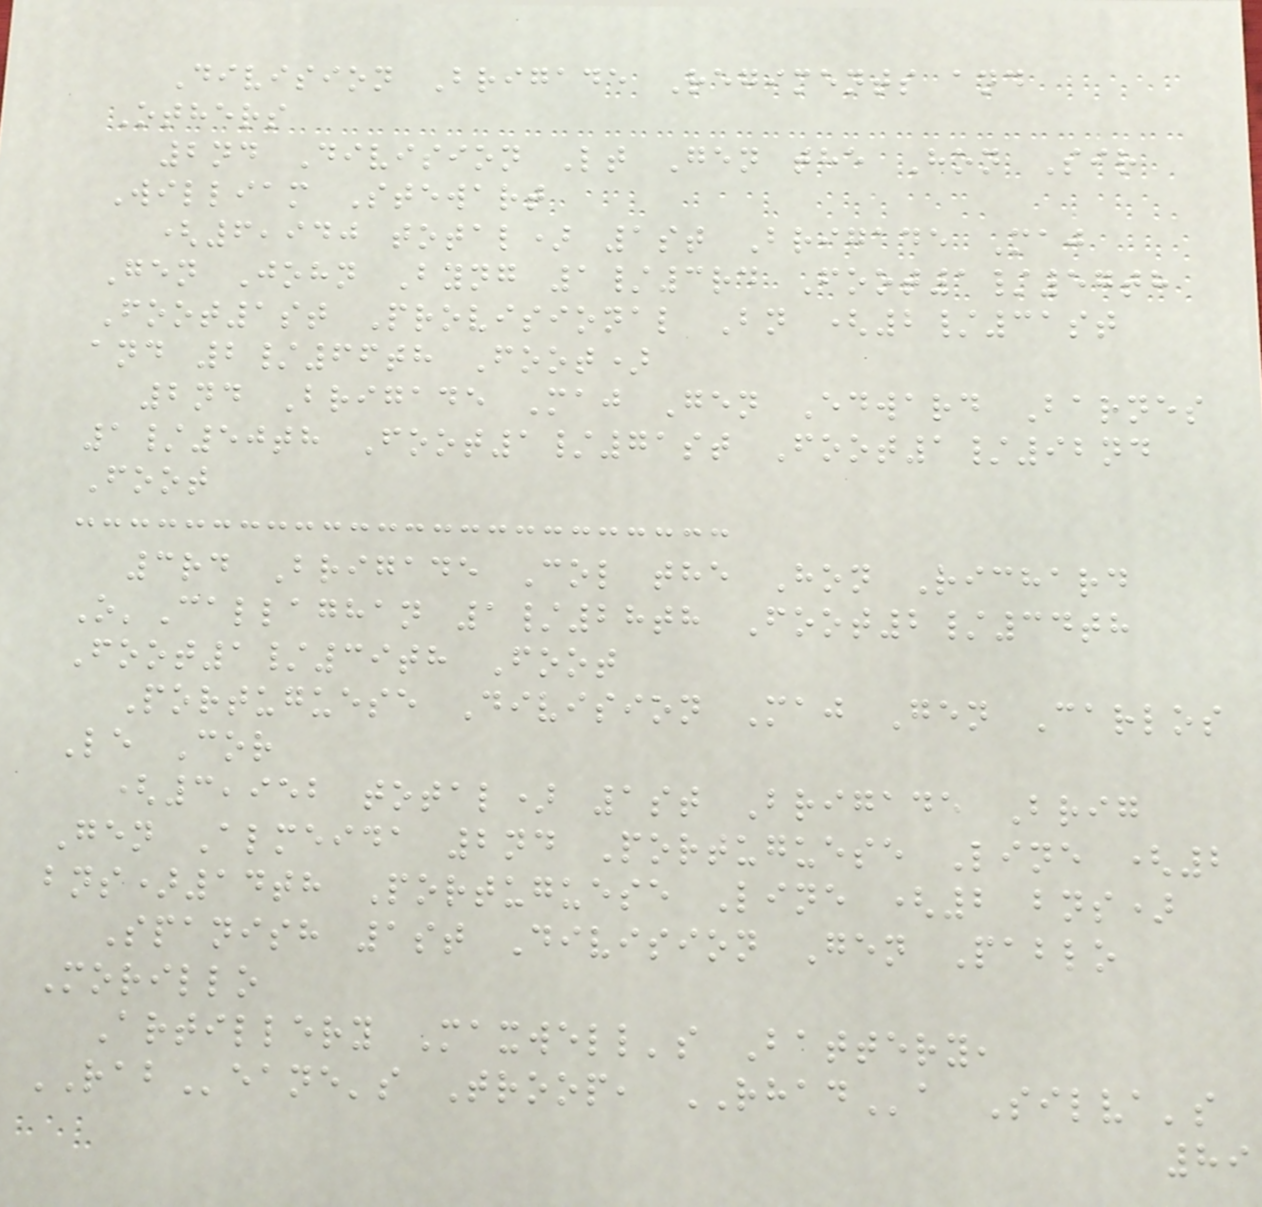Division Brigade Regiments and
Others
2nd Division Lt Gen the Hon Sir
William Stewart
(6,940 total) 1st Brigade Maj
Gen John Byng 1/3rd Foot1/57th
Foot1st Provisional Bn (2/31st
and 2/66th Foot)
2nd Brigade Maj Gen Edward Barnes
1/50th Foot1/71st Foot1/92nd
Foot
3rd Brigade Col the Hon Richard
O'Callaghan 1/28th Foot2/34th
Foot1/39th Foot
Portuguese Division Maj Gen Carlos
Le Cor
(3,952 total) 1st Brigade Brig
Gen Almeida 2nd Portuguese Line (2
bns)14th Portuguese Line (2 bns)
Spanish 1st Division Gen Pablo
Morillo
Artillery Maxwell's Battery,
RABeane's Troop, RHADa Silva's
89
